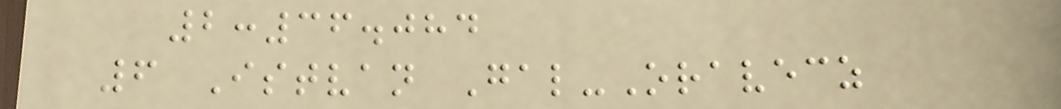2:36.084
6 Istvan Gal-Oravecz
